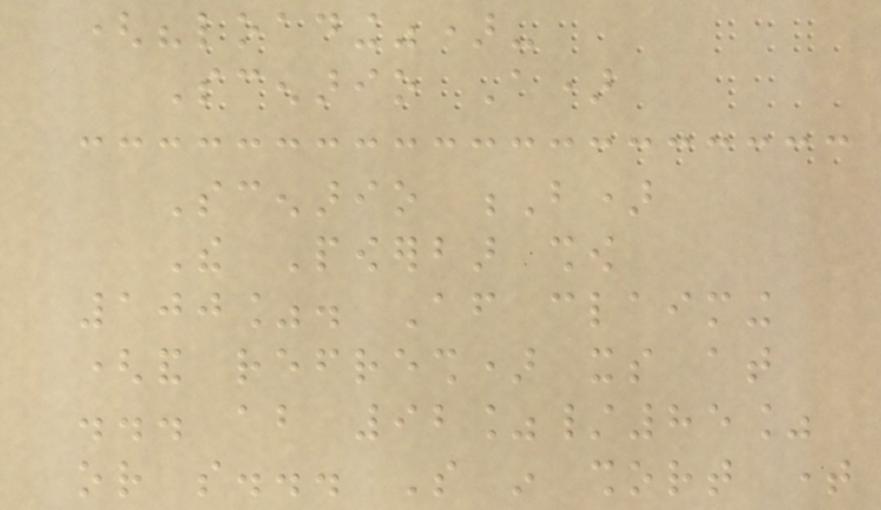("loading")-
Scenario A)
Scenario B)
The Powerbar show
100%. After claiming
(and refresh) its at
... about 92%/85%
or so... So in short time
